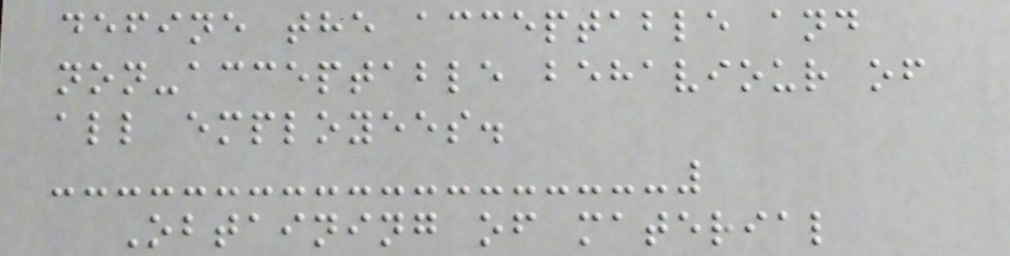define the acceptable and
non-acceptable behaviour of
all employees.
Obtaining of material
